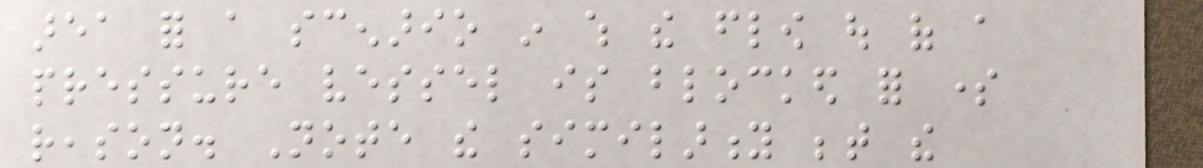area for a scenario in which the flow out of a
pressure vessel is blocked for some
reason. Note the similarity between the
